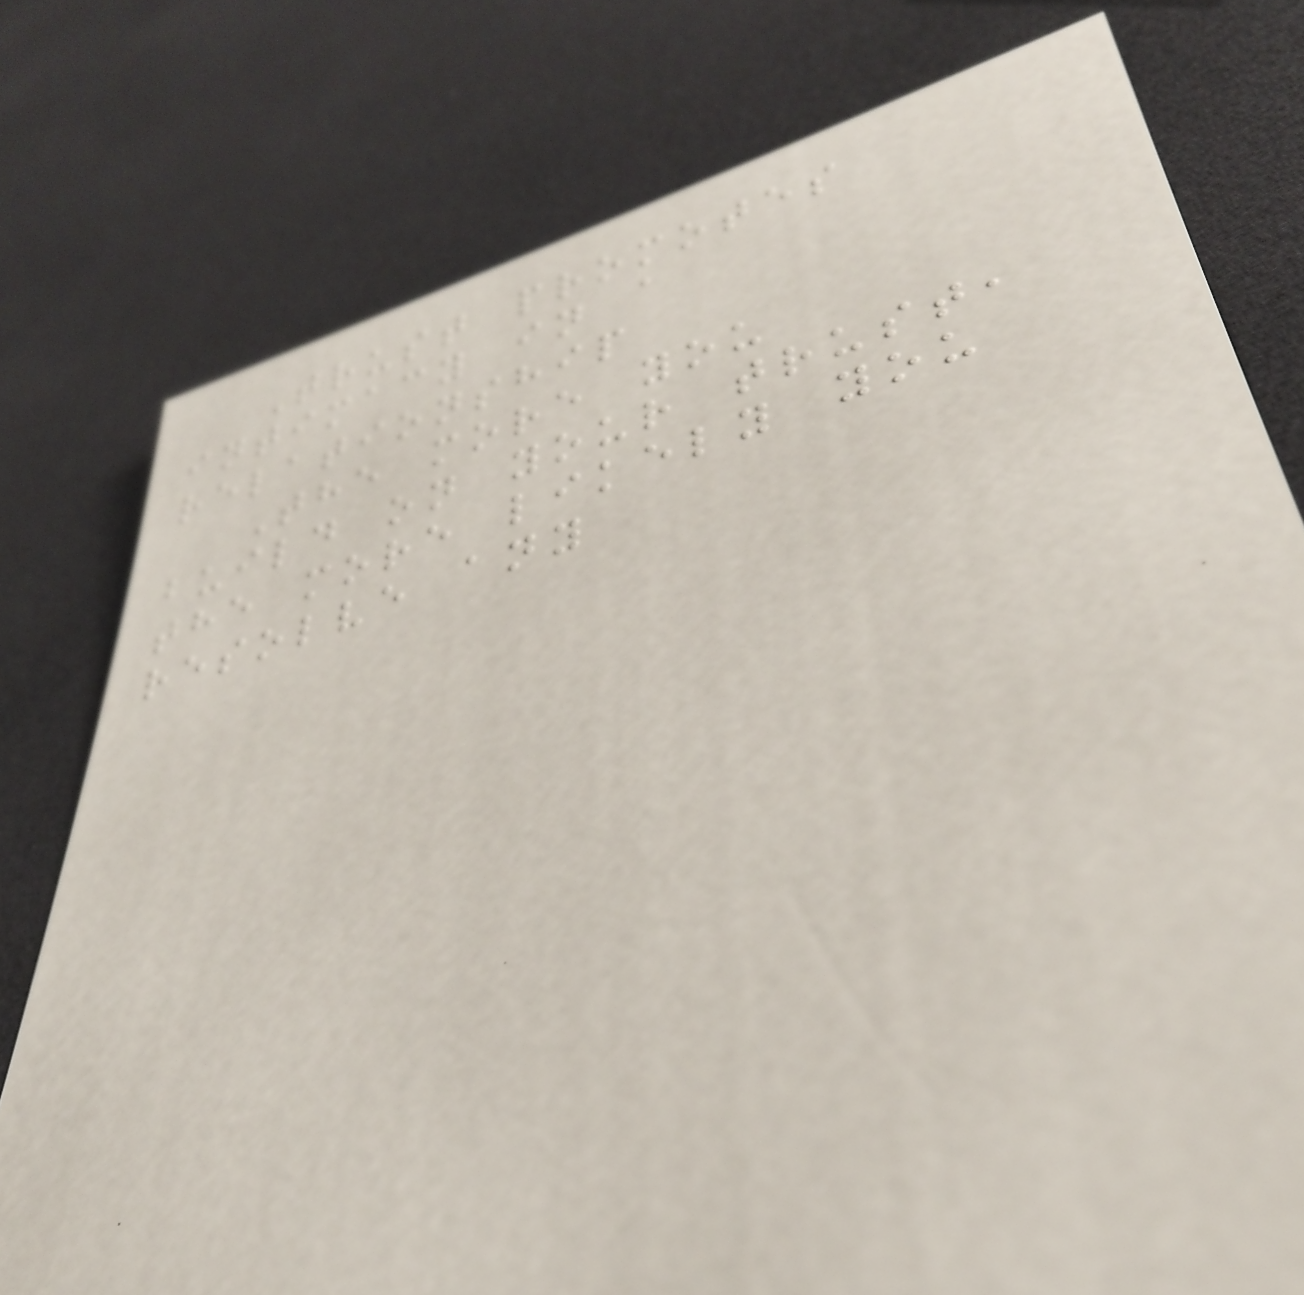Trust promotes
intimacy in a
relationship
The more you
build on your trust,
the more likely you
resolve any
